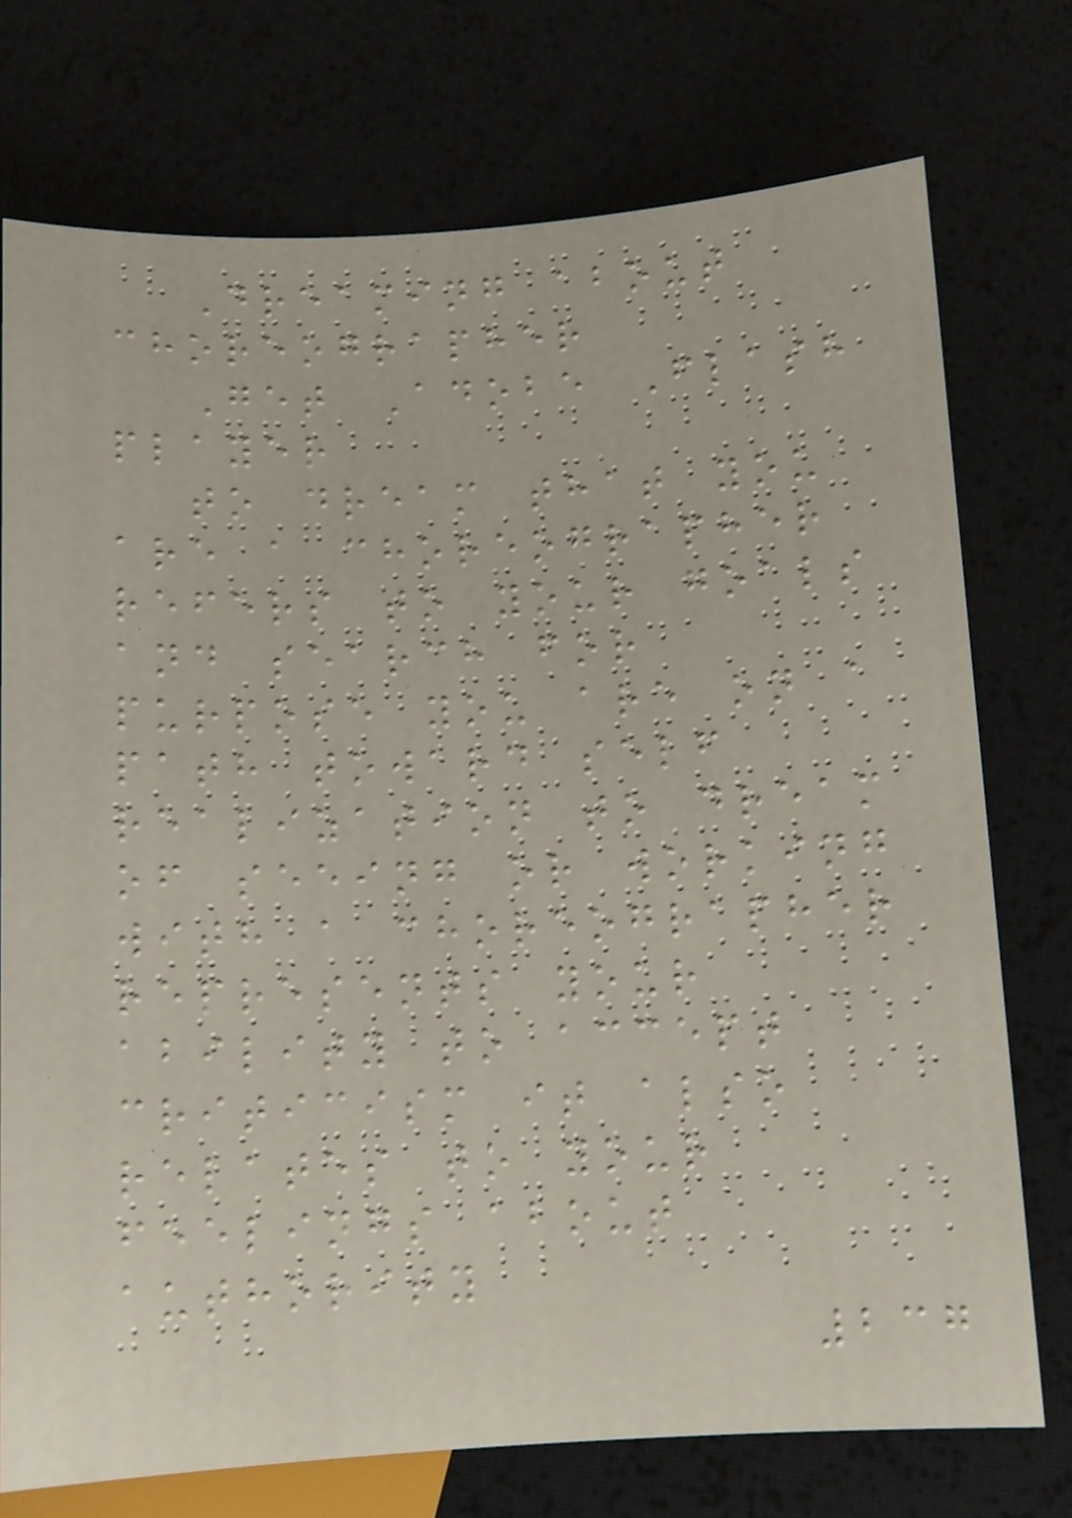Dreaming about
choreographer
Get Adobe Flash
player
to dream that you
are a choreographer
refers to your goals
and search for
purpose you are on a
path toward self
realization to dream
of seeing or working
with a choreographer
represents your
ability to accept
criticism it also
relates to your
feelings about
authority
237
